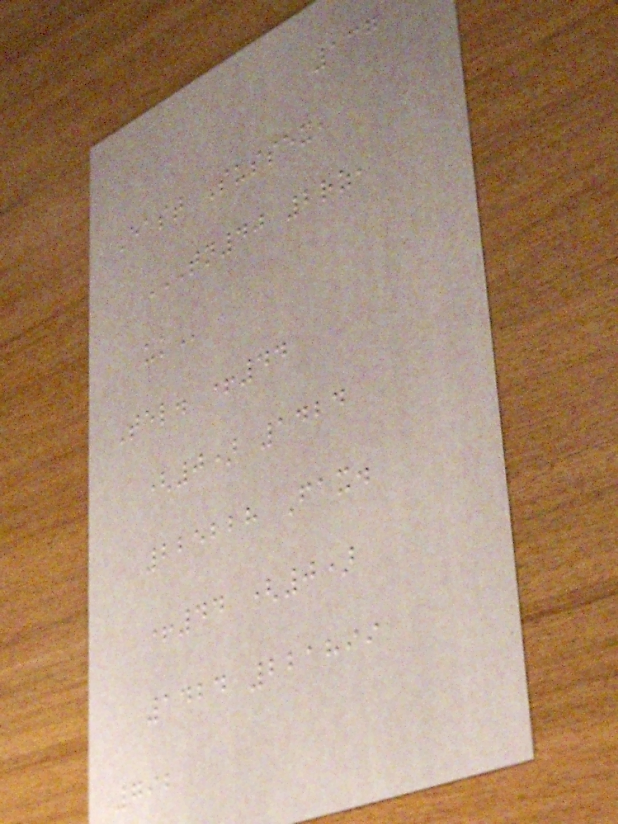137
East Sussex,
TN40 2RZ,
UK
Tel. +44
(0) 1424
225228 Fax.
+44 (0)
1424 221899
792
